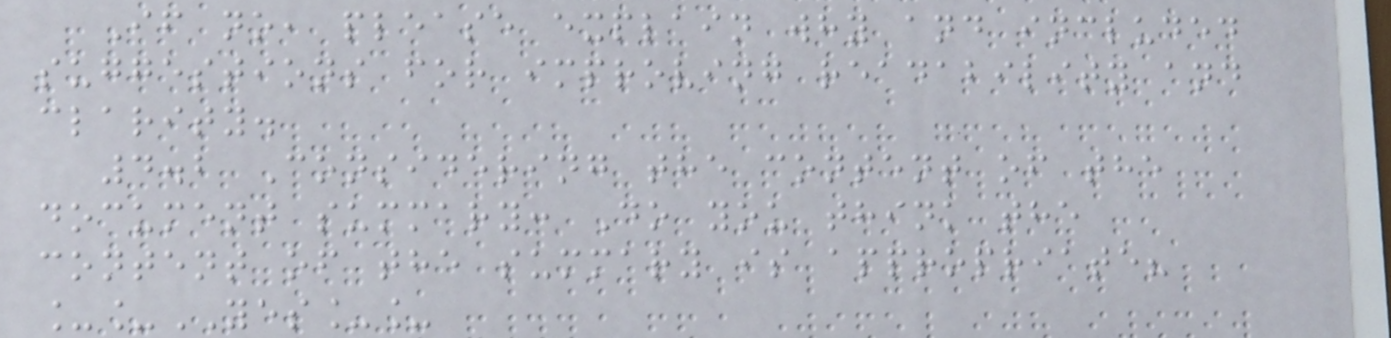If no, please explain why and included
suggestions for improving readability and
clarity.
4.2 Considering the content of the
document summary: Do you think the
content of the summary is appropriate?
__YES__
